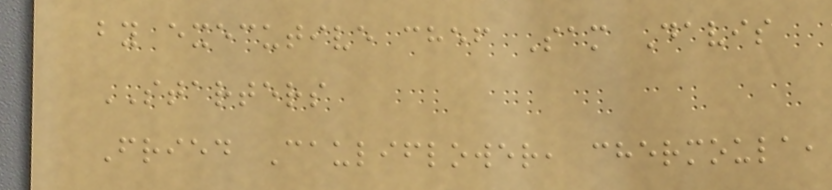by executive chef Sam Davis
STARTERS
Fried Cauliflower, chermoula,
